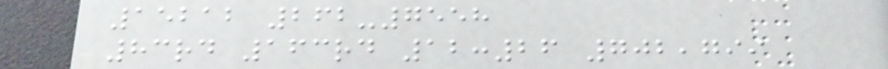15212 262-7558
83rd 163rd 12:26 702,799
